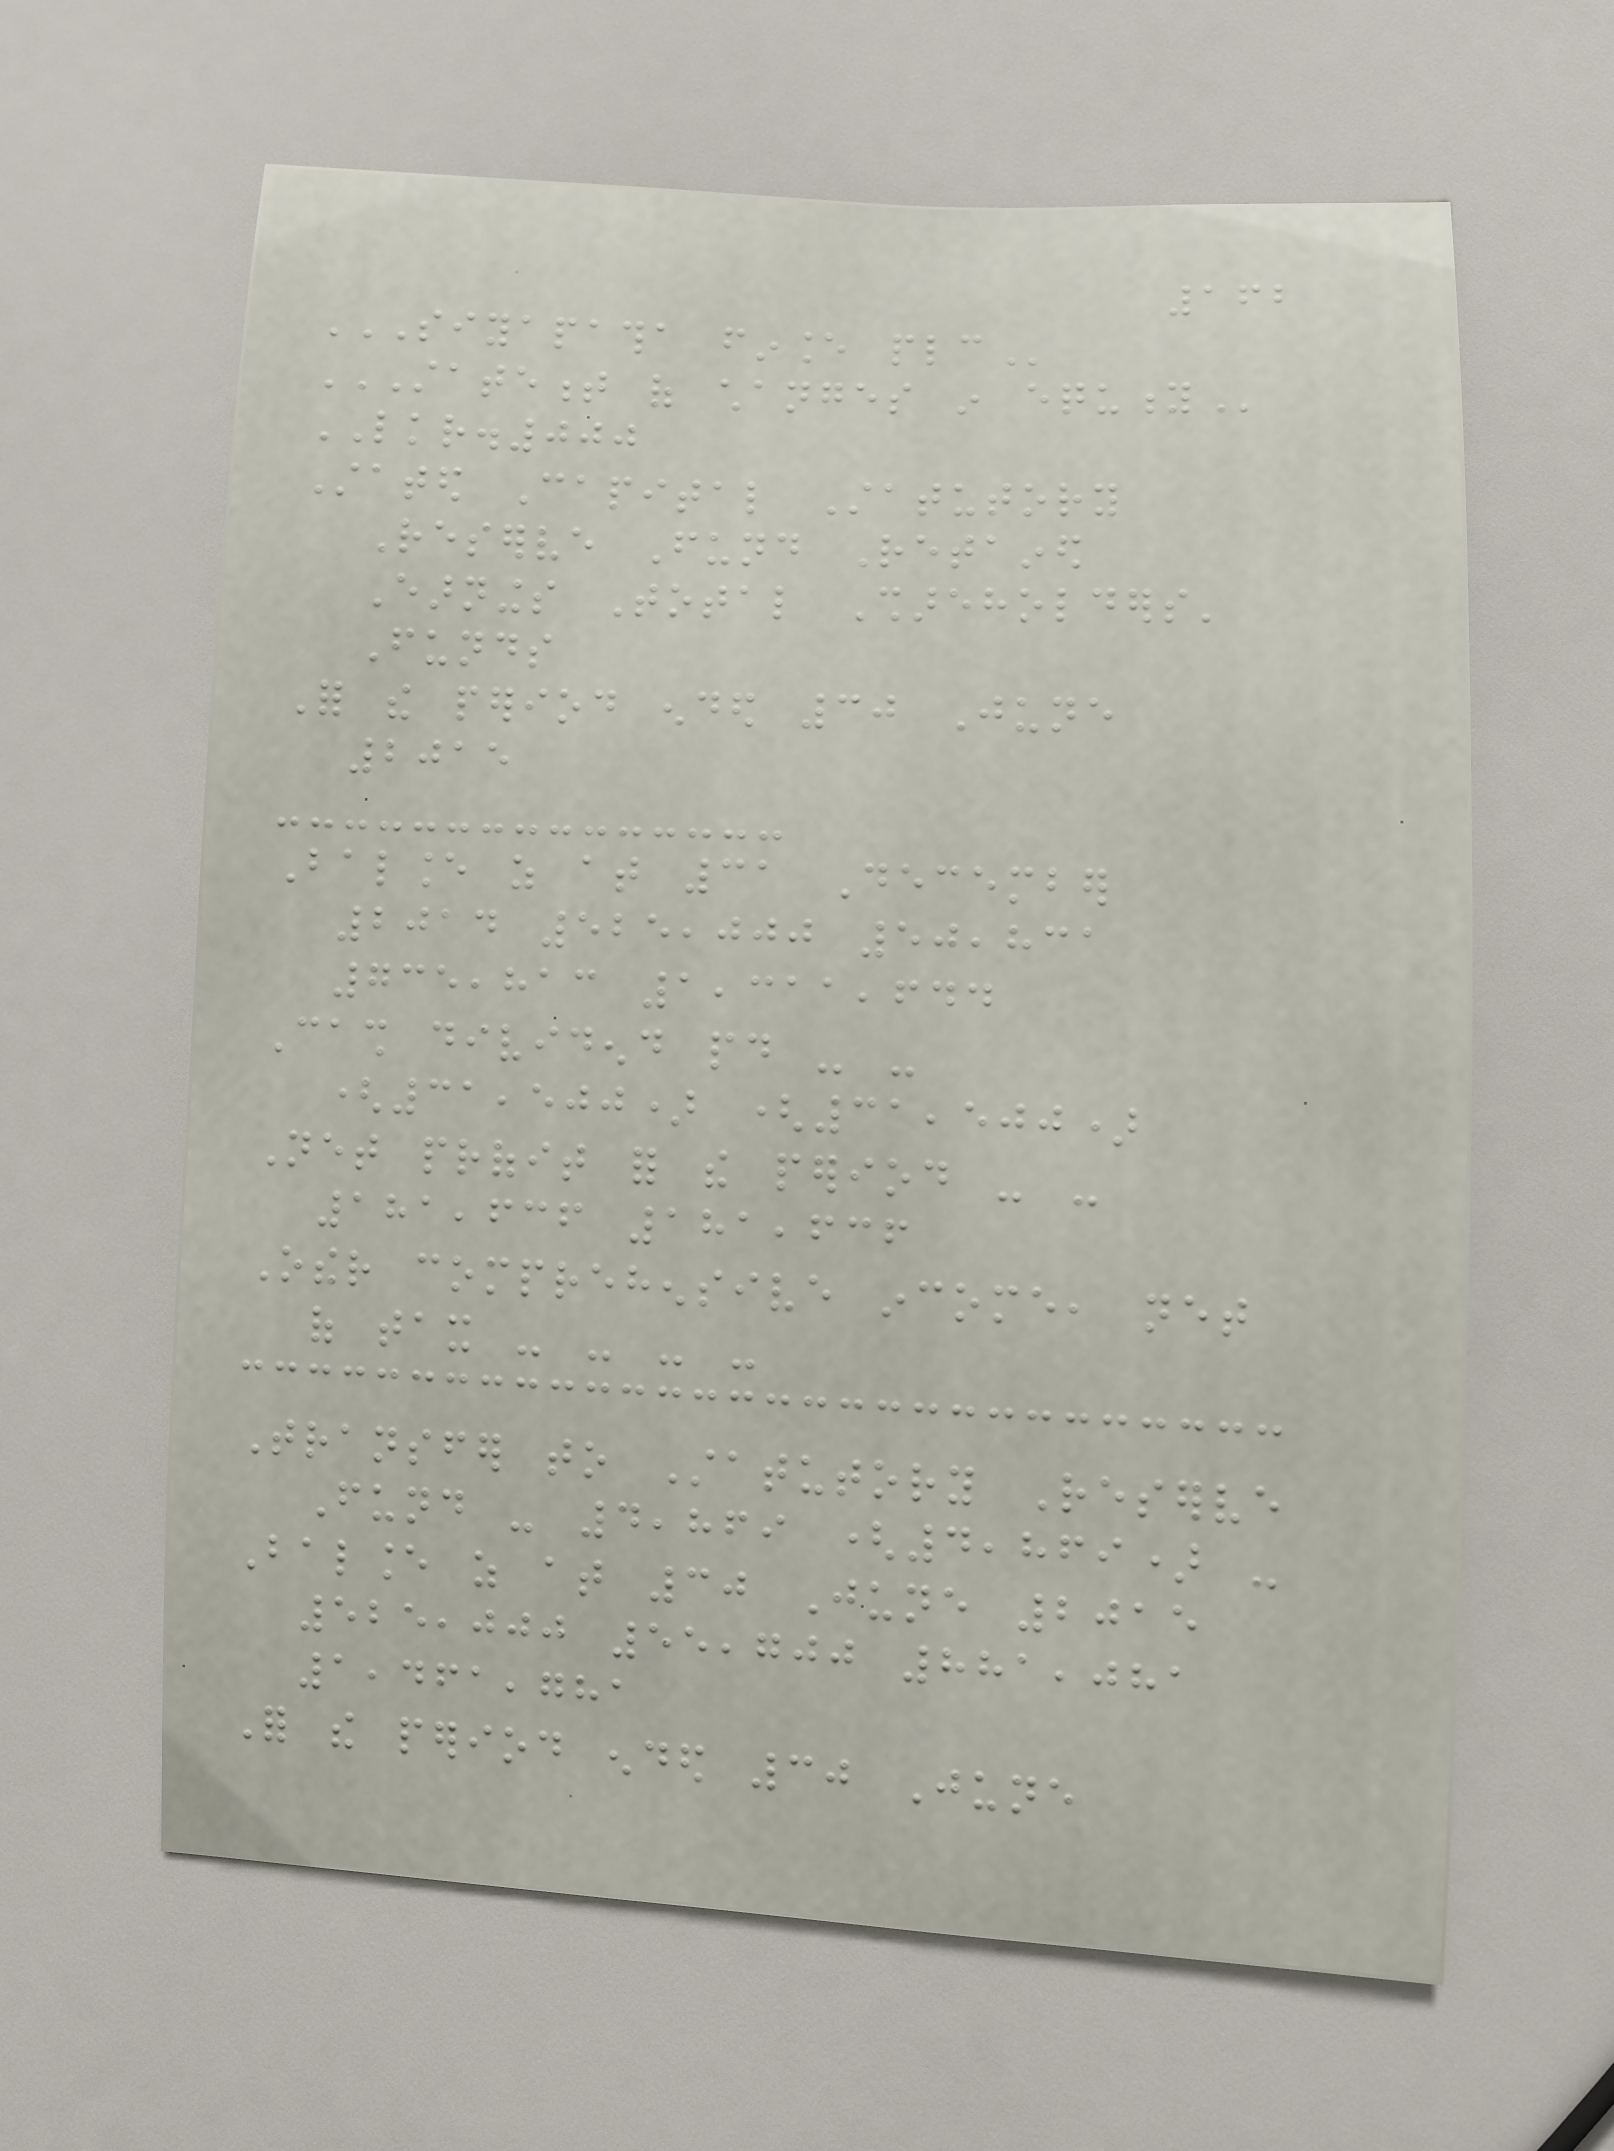162
SIYAPATHA FINANCE PLC
STATEMENT OF CHANGES IN EQUITY
LKR.000
Stated Capital Statutory
Reserve Fund Retained
Earnings Total Shareholders'
Funds
For the period ended 30 June
2015
Balance as at 31 December
2014 525,000 50,831
735,813 1,311,644
Cash dividend paid - -
(31,500) (31,500)
Net profit for the period - -
181,636 181,636
Other comprehensive income, net
of tax - - - -
Transfer to Statutory Reserve
Fund - 4,869 (4,869) -
Balance as at 30 June 2015
525,000 55,700 881,081
1,461,781
For the period ended 30 June
